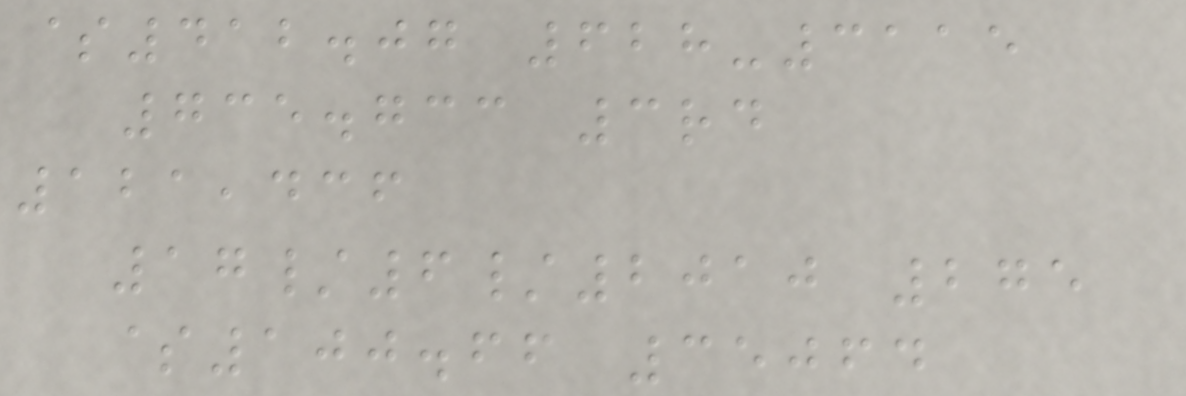$412.07 628-3115
735.733 3rd
121,436
17/6/2010 275
$100.66 35064
